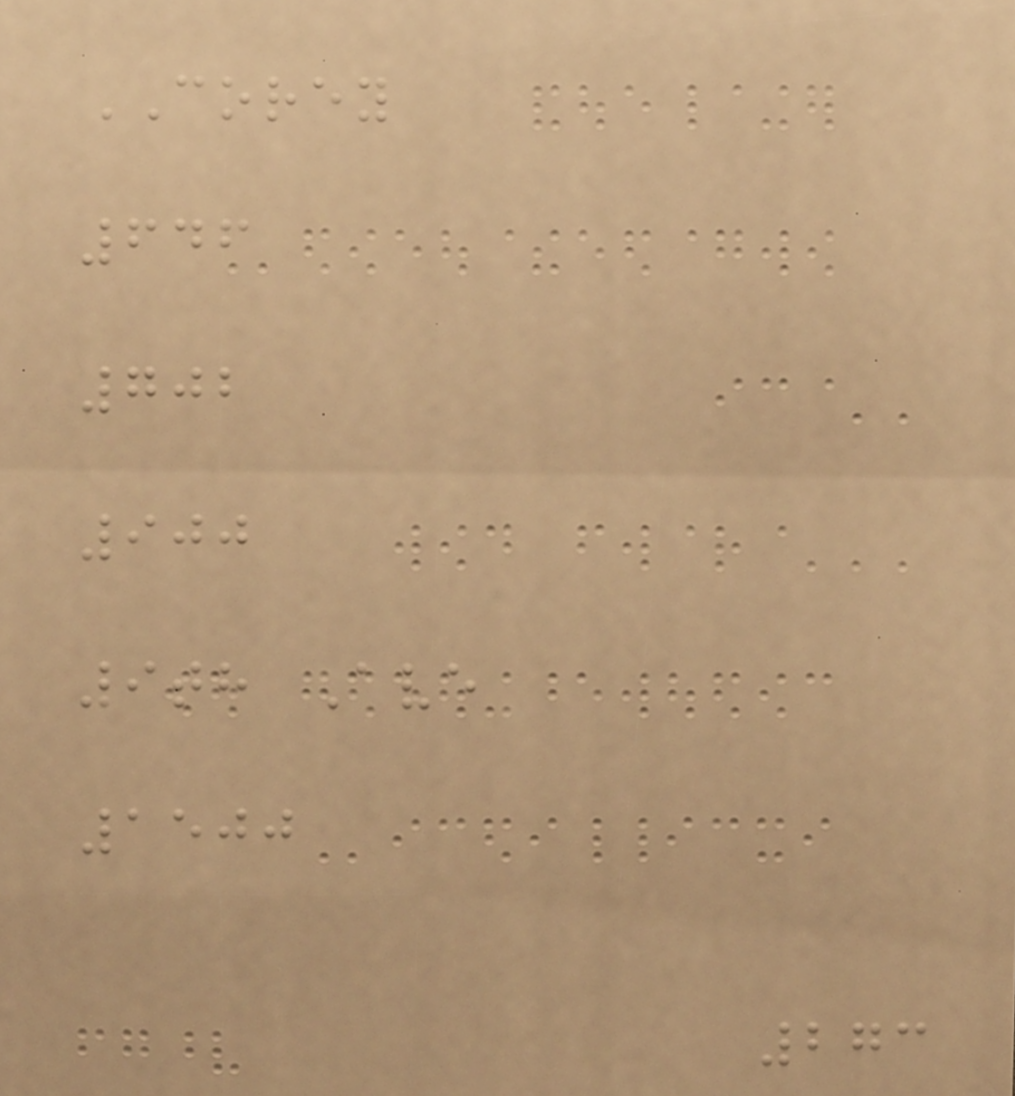COREY
646
702
900
9th Ave
1500
273
